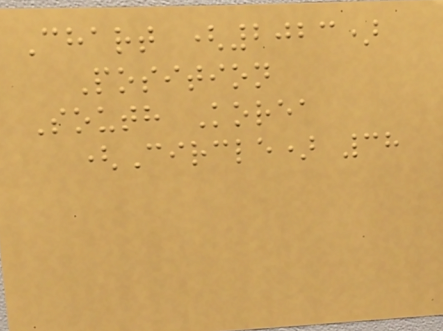Chart (2023)
Position
South Korea
(Circle) 38
